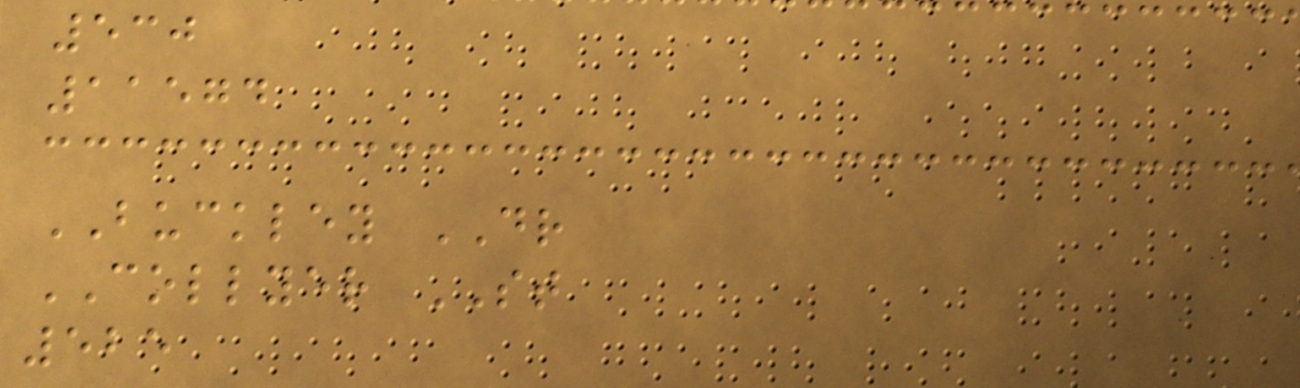530
11574
BUCKLEY DR
COLLYER ST
525
